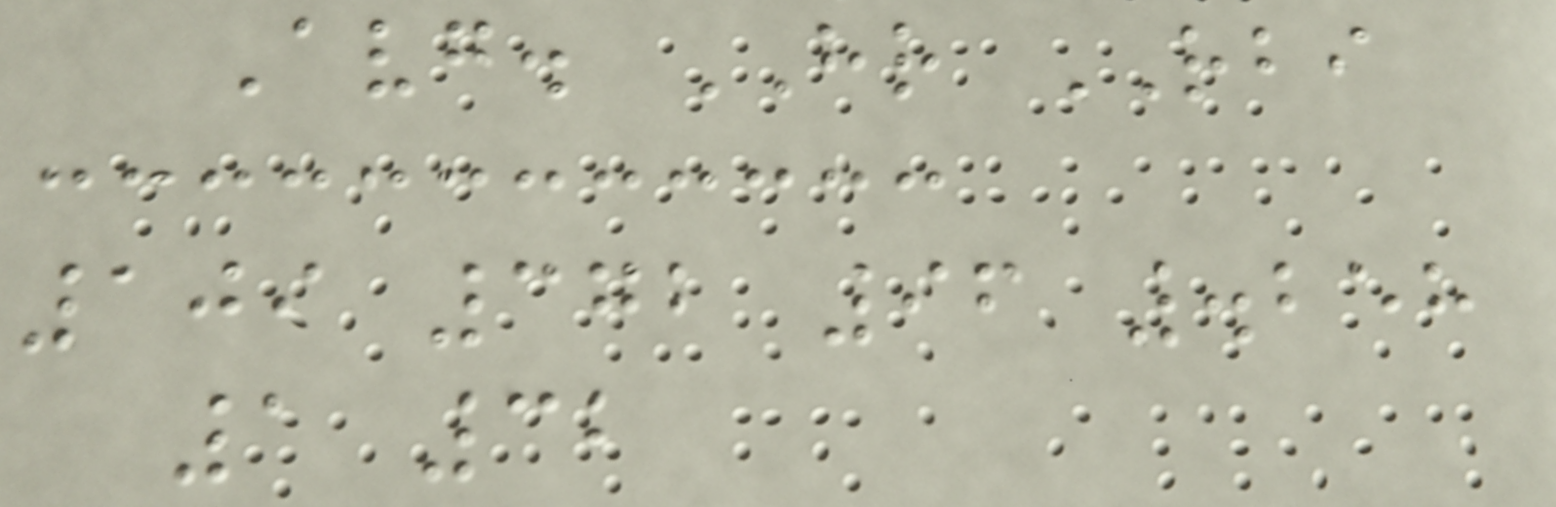Avg. HR RBI
109 372 96 .258
1 32
